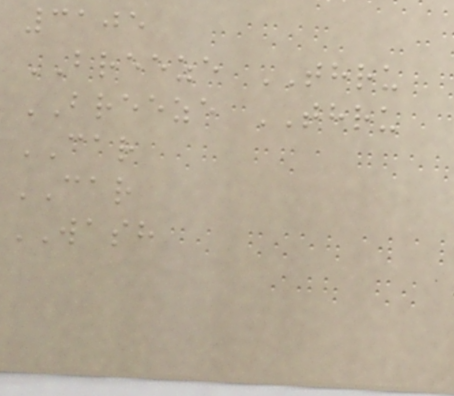3105
BREEZE THRU
BREEZE THRU
CAR
CAR
WASH
